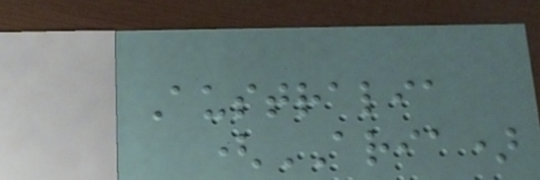Australia
(ARIA)
